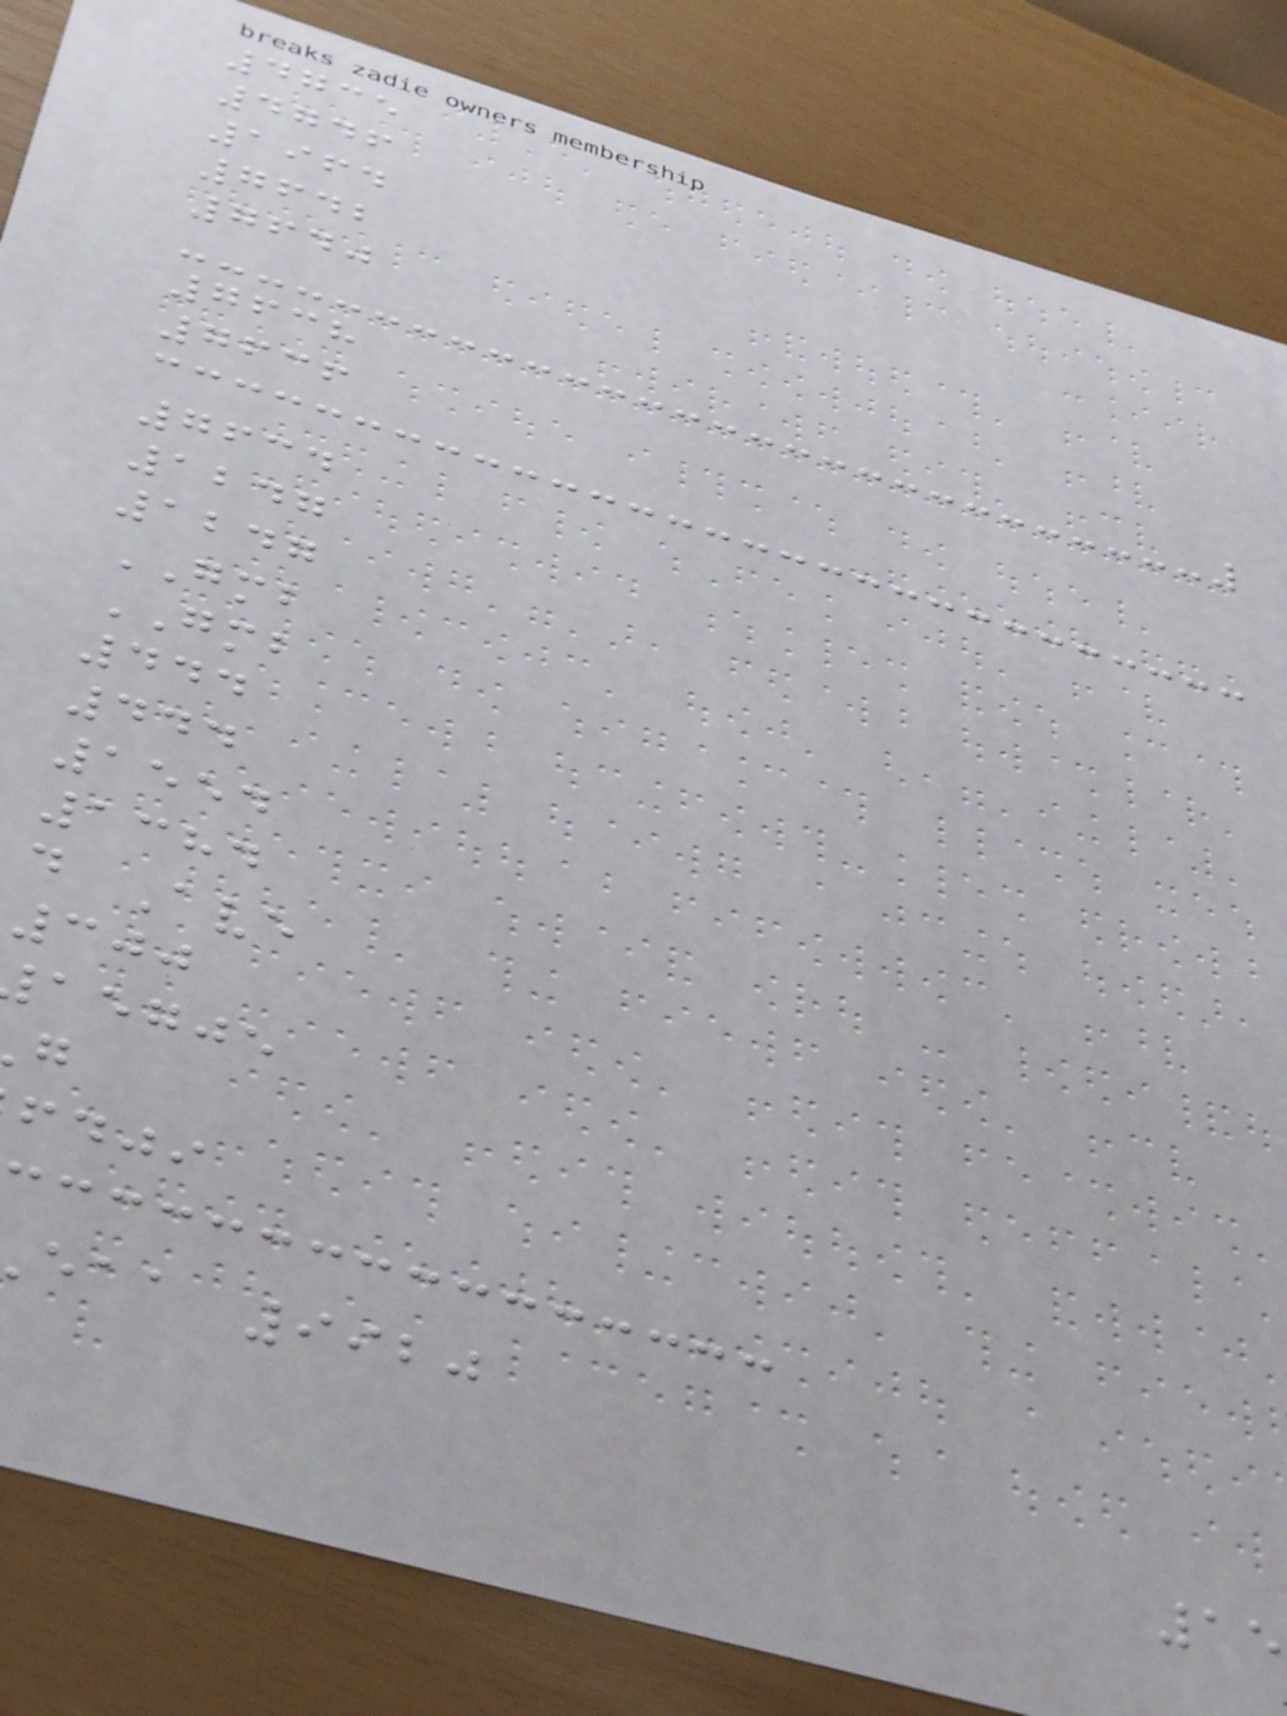4735
4746
1964
7642
7640
7638
7636
7634
1247
1247
GMB
GMB
444
444
1554
1384
d Ave
300
aegje
fdji
eaa 9920
